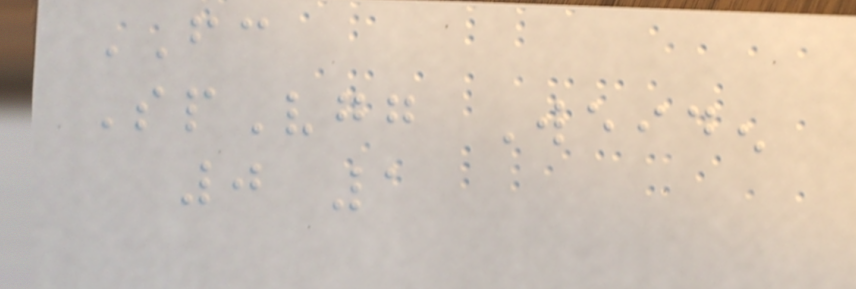FC
SpVgg Weiden
0 1
